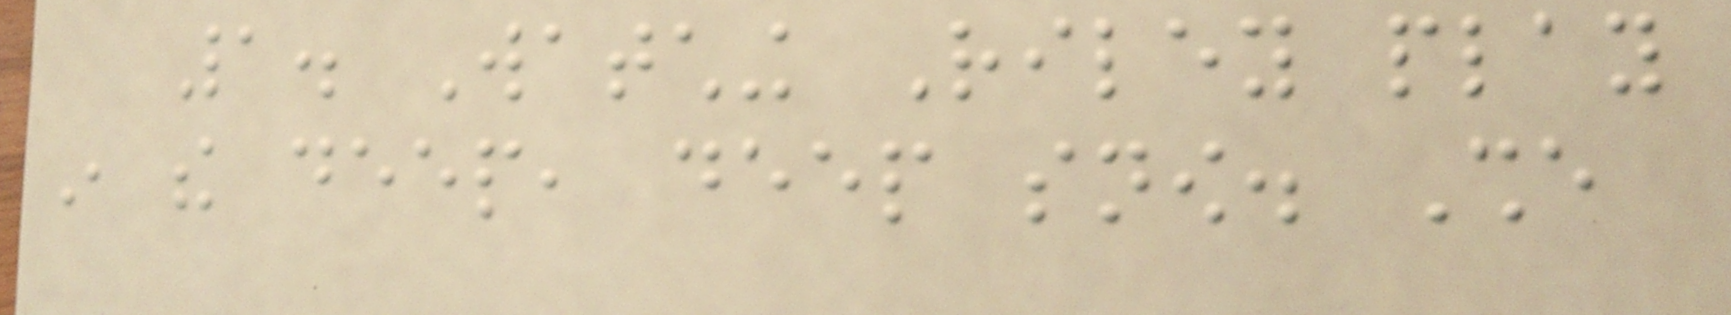1. Watching Riley play
in the deep, deep snow. She
